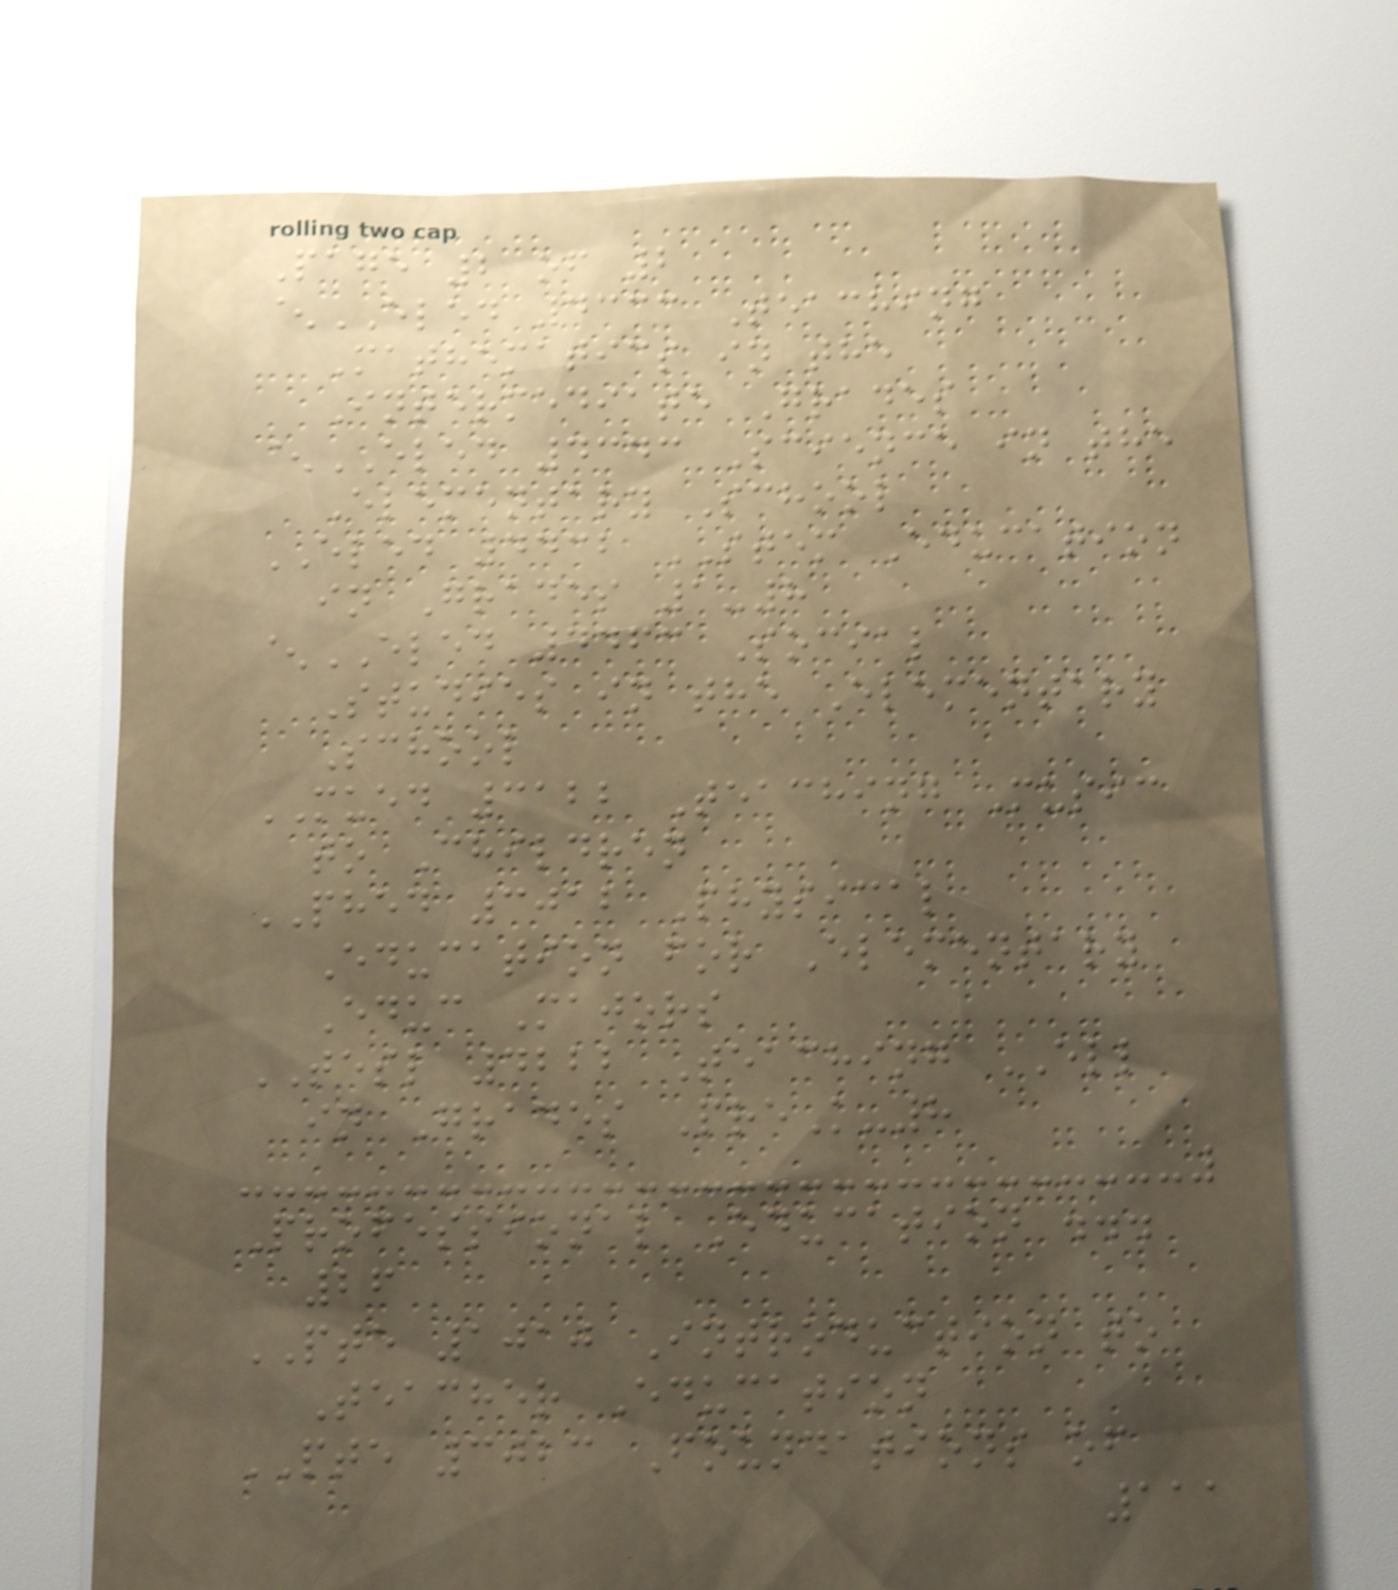Page 2 of 2
^ELED 4333 Teaching
Mathematics in the
Intermediate Grades
^ELED 4343 Science in the
Elementary School
ELED 4432 STEM Education
in Grades 1-8
^ELED 4463 Social
Studies in the Elementary
School
MUED 3122 Teaching Music
to Children
PHED 3012 Physical
Education for Elementary
Educ Majors
TESL 4222 Teaching ELL
in Grades PreK-8
Professional Education ...
26
PTE 1010 Introduction to
Teacher Education
PTE 3023 Foundations of
111
